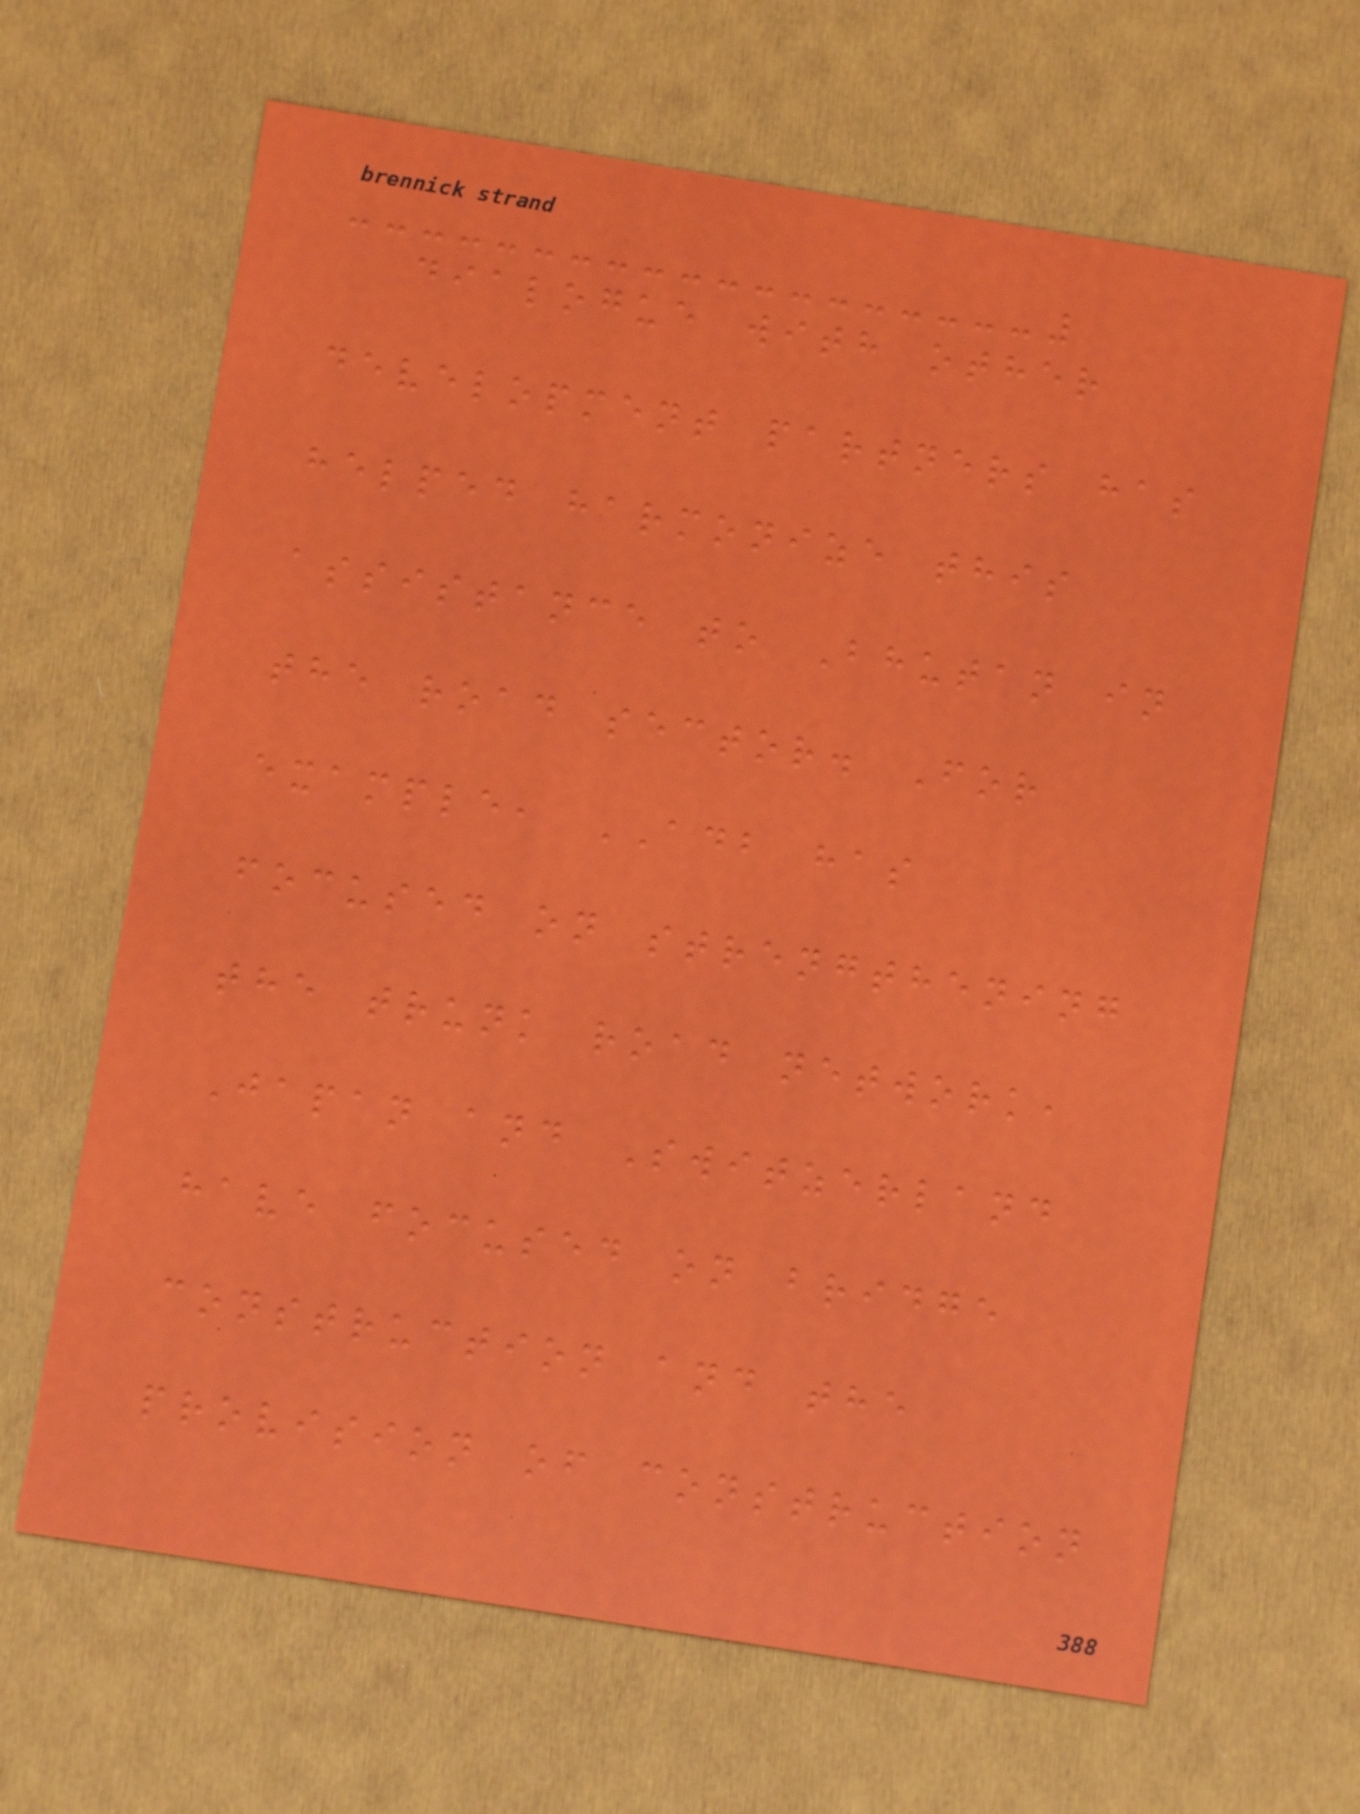dialogue with other
development partners has
helped harmonize this
assistance to Bhutan in
the road sector. For
example, ADB has
focused on strengthening
the trunk road network,
Japan and Switzerland
have focused on bridge
construction and the
provision of construction
